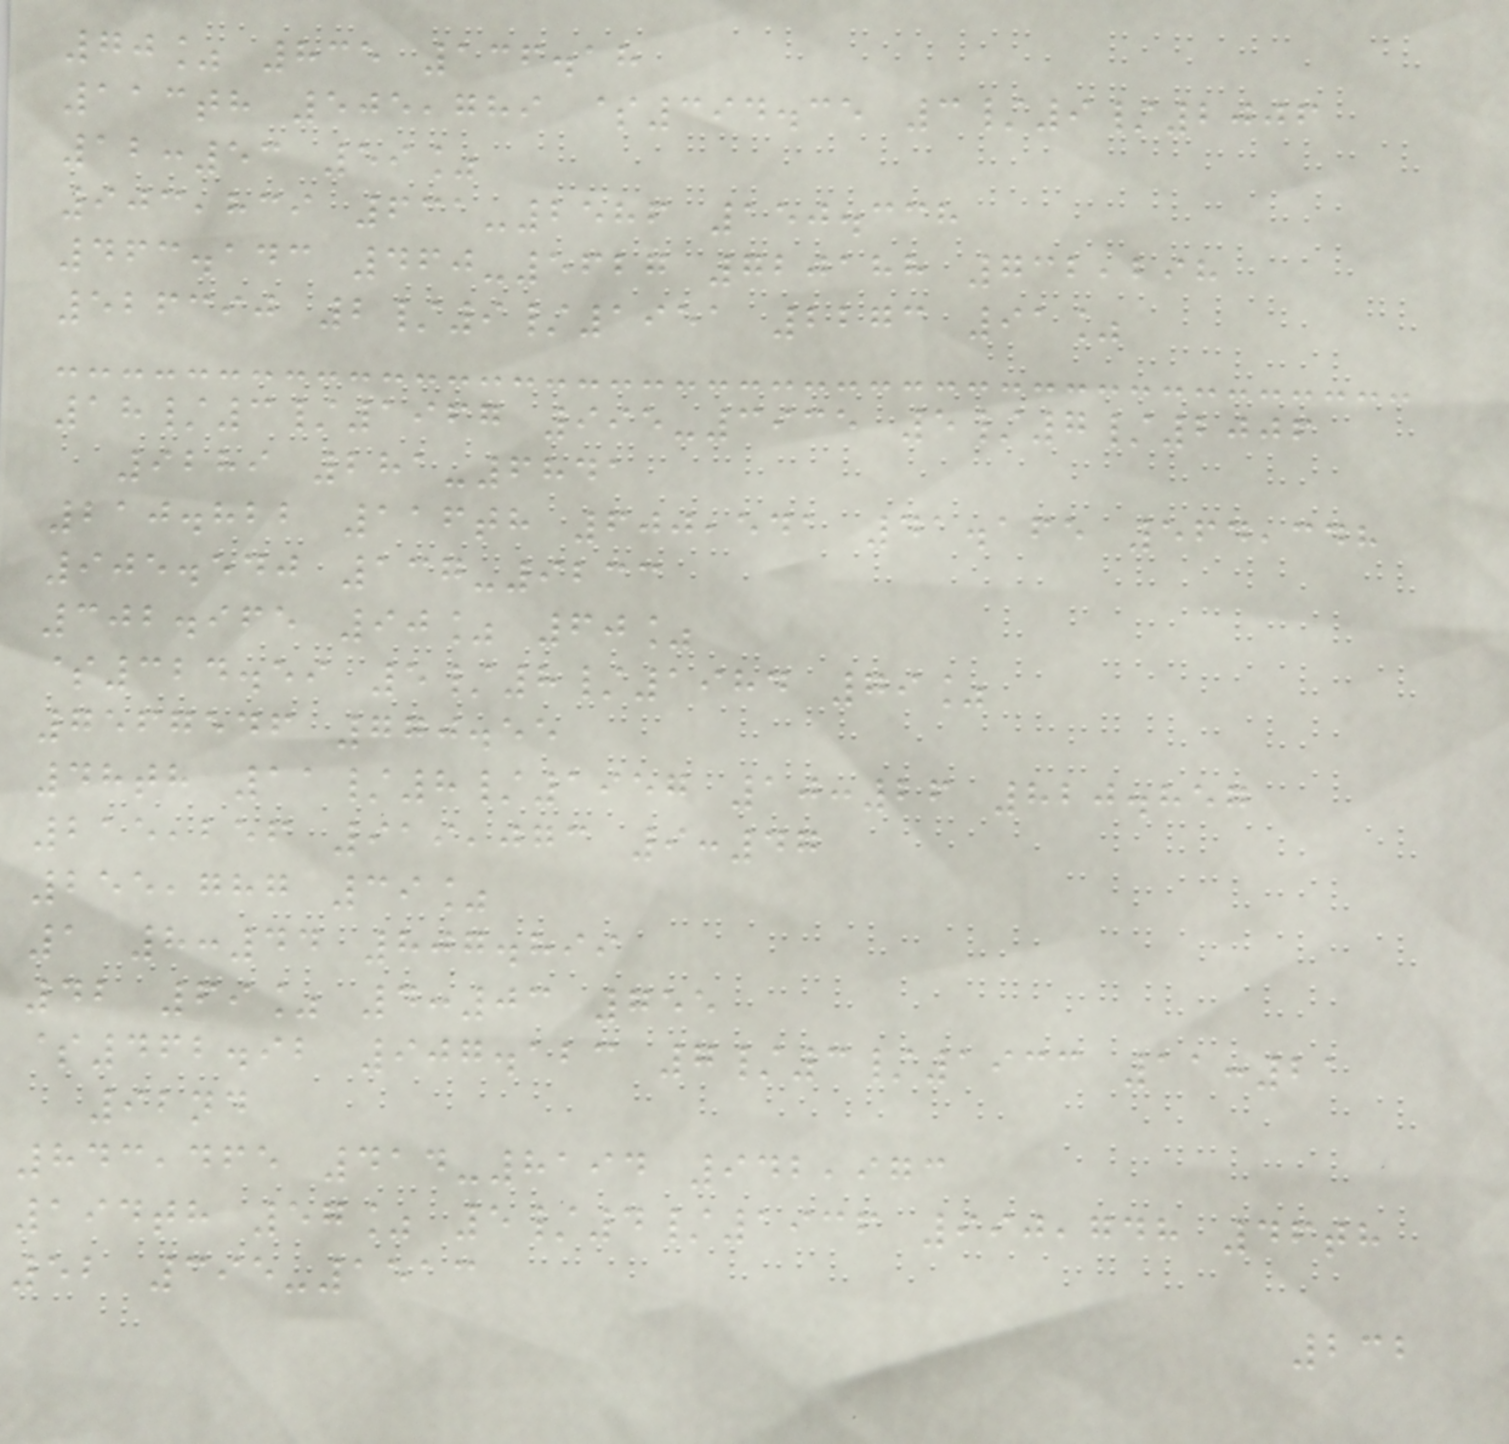70% 835 136.18
113th 505,789 $394.35 3/9/2006
12:53 59%
903,839 631-2586 150.338
463.143 460-5627 720188 732,298
526390 2/9/1951 2273 91%
18/3/1967 995-3935 5/7/2006
9289 281-6841
210.822 116th 600,541 41.165 564,348
905.540 137-9233
302.965 90% 60%
$324.59 5/8/1984 79%
7567546 770.55
48th 11/8/1957 10:26 820.857
215,256 919,073 9:47
255,787 39%
1 8:44 807.899
42 69% 4:03 755
$462.92 907.123 7/3/1933 11:21
92nd
843,465 414-8194 942,973
194th 57% 5/4/1936 990,748 46th
52 395-1513
232
